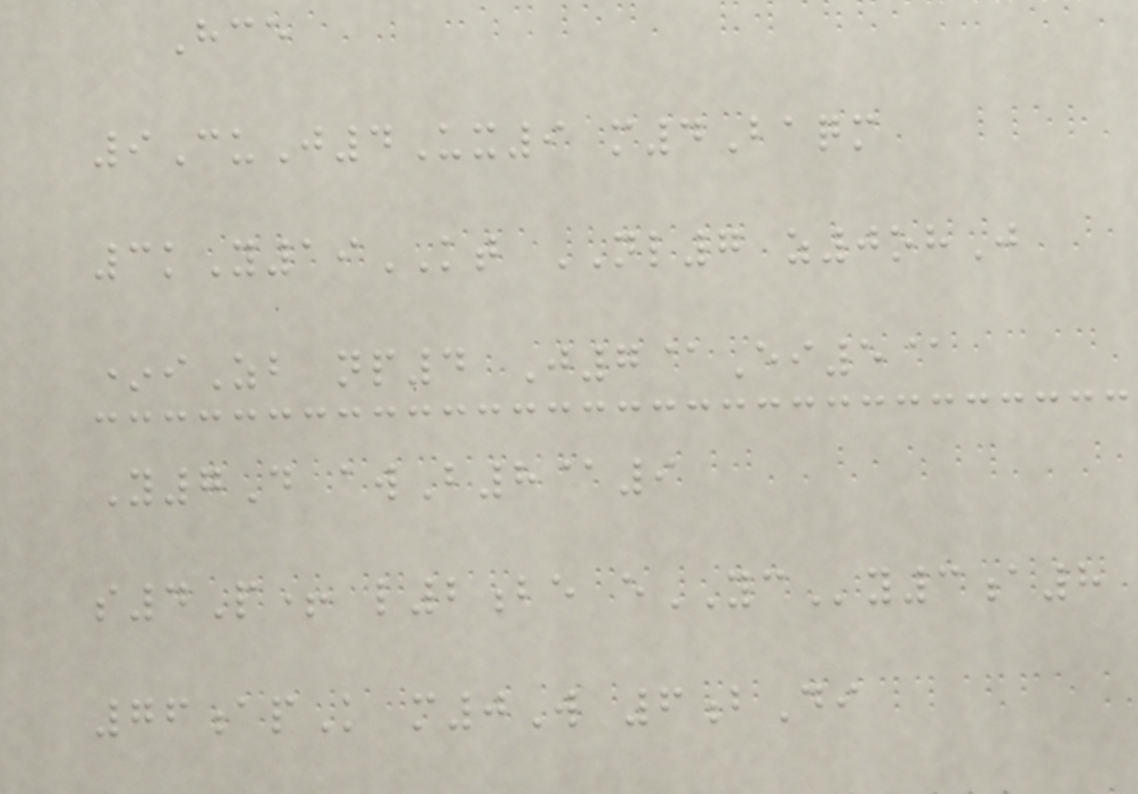Hce
9CuJ4Ux9 m4Baqm
3kY19KT NL7 z0ohJ
*iZb np4 J7@Ei5@
Y7D awB8@9
s4P+ l2be eYCy3a8
76apK m0W 6bDi
